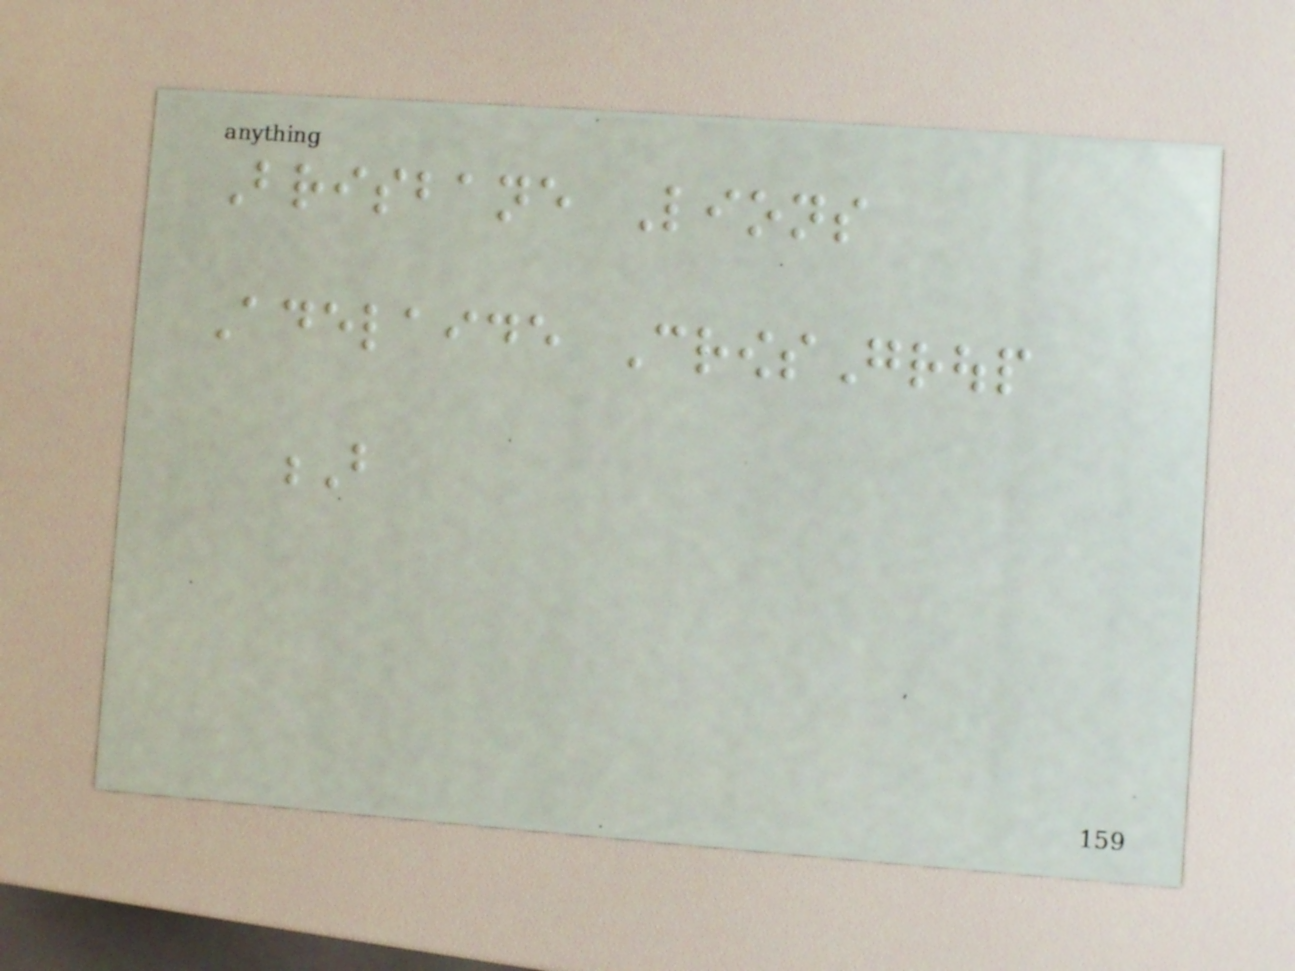Brisbane Lions
Adelaide CrowsGroup
B
